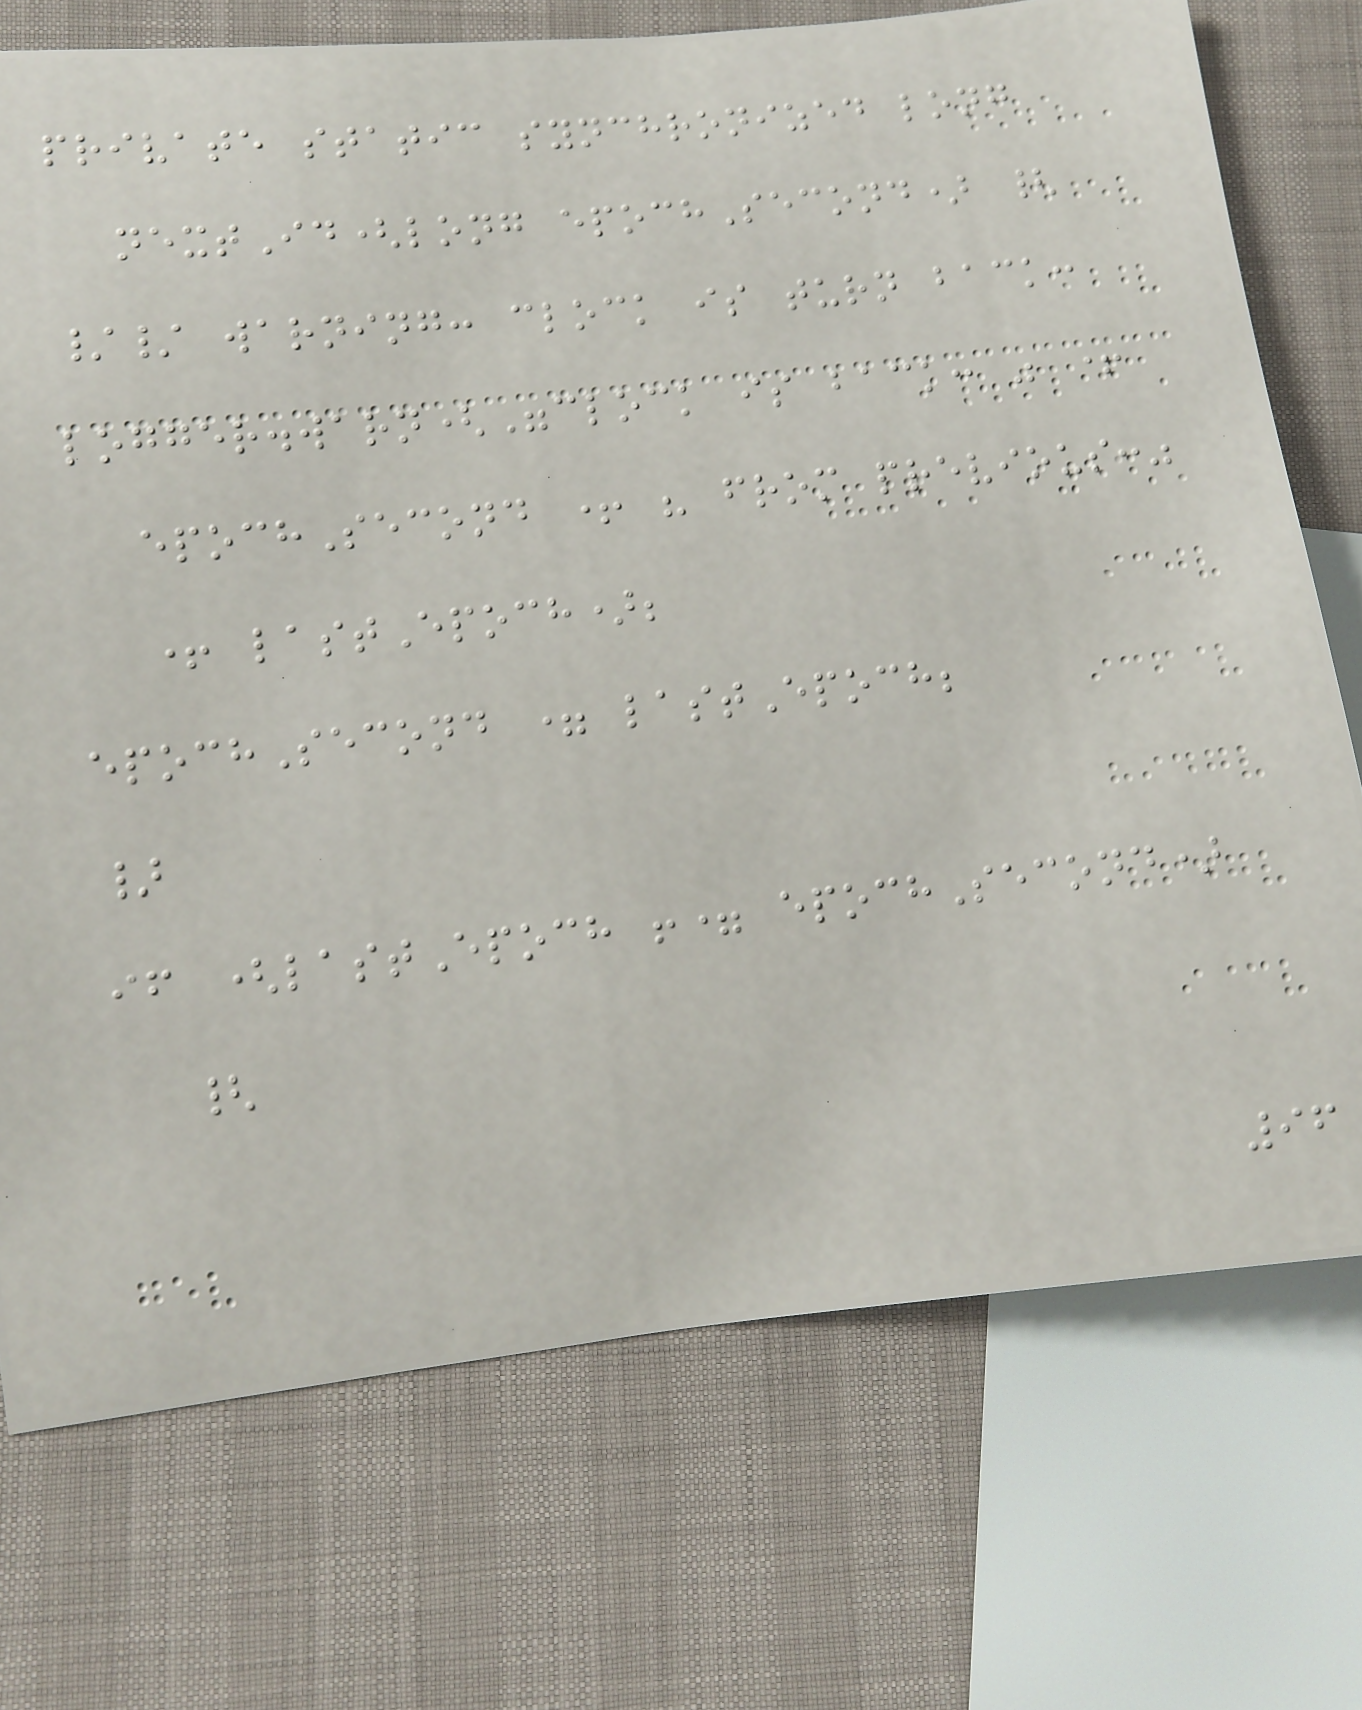private static synchronized long
nextId(long epochSecond) {
// warning: clock is turn back:
logger.warn("clock is back: " +
epochSecond + " from previous:"
+ lastEpoch);
epochSecond = lastEpoch;
}
if (lastEpoch != epochSecond)
{
96
